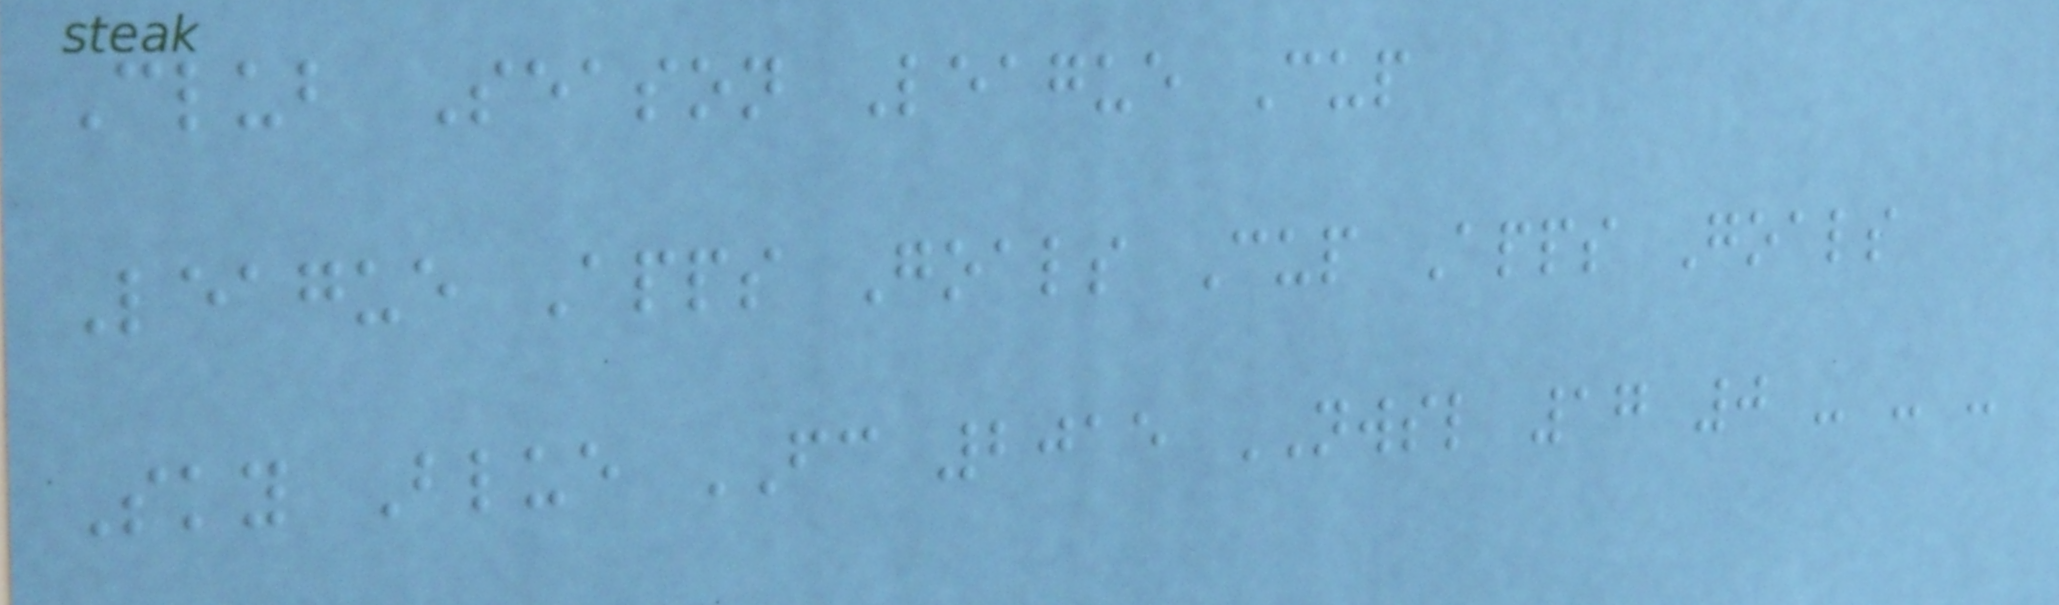Club Season League Cup
League Apps Goals Cup Apps Goals
Sky Blue FC 2015 NWSL 17 0 - - -
